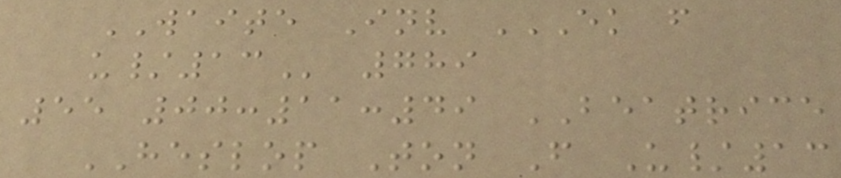WAITE Inv EK F
U/13 789
55 00:11:49 BEATRICE
HESLOP Ton F U/13
